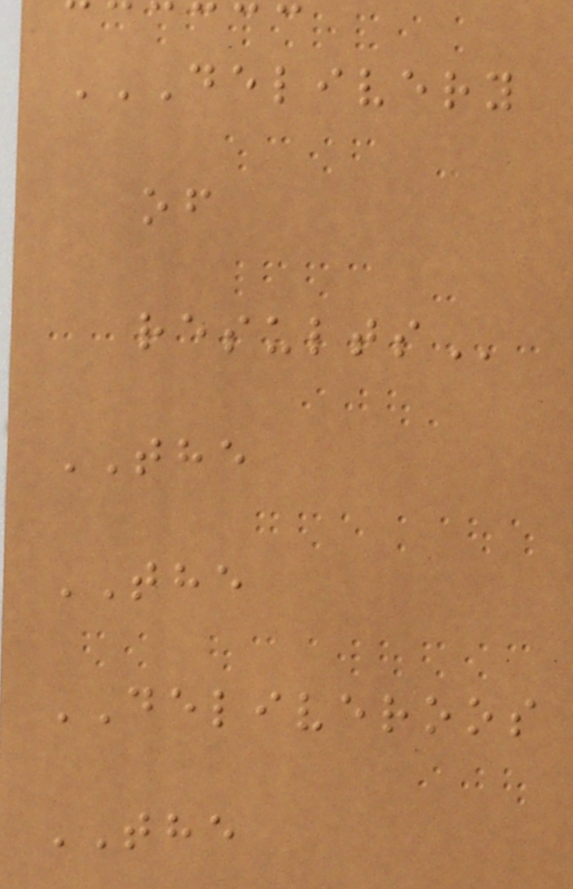DELIVERY
OF
RESULTS
THE
THE
DELIVEROOS
THE
